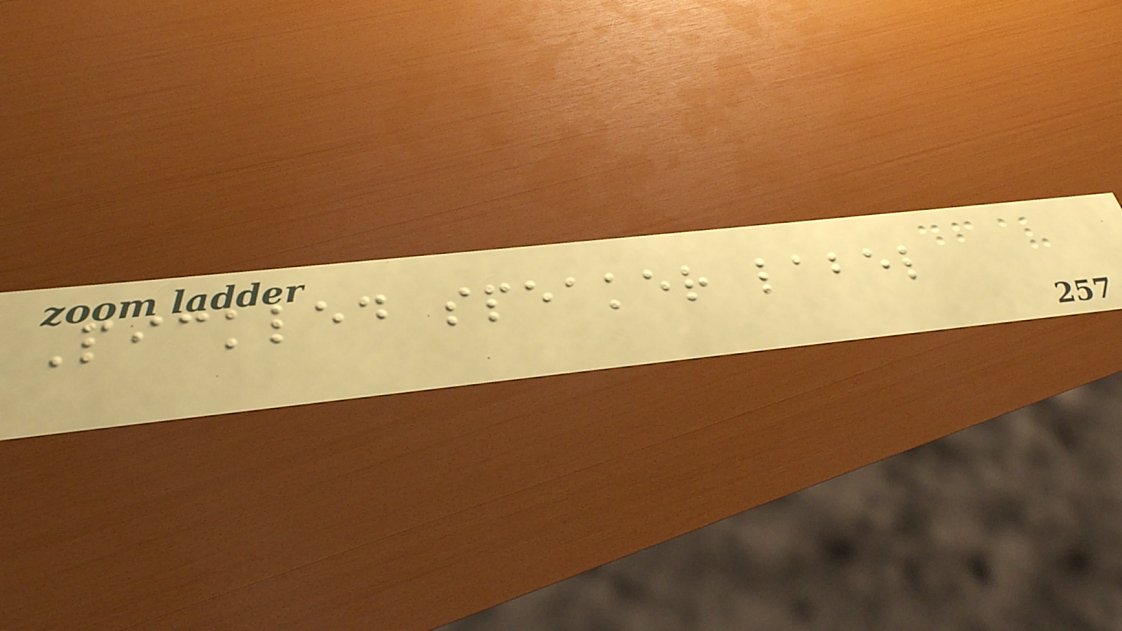Pickled speaker label
